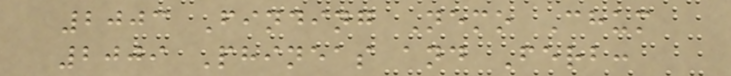2003 Finding Nemo Chum
2009 Phineas and Ferb:
